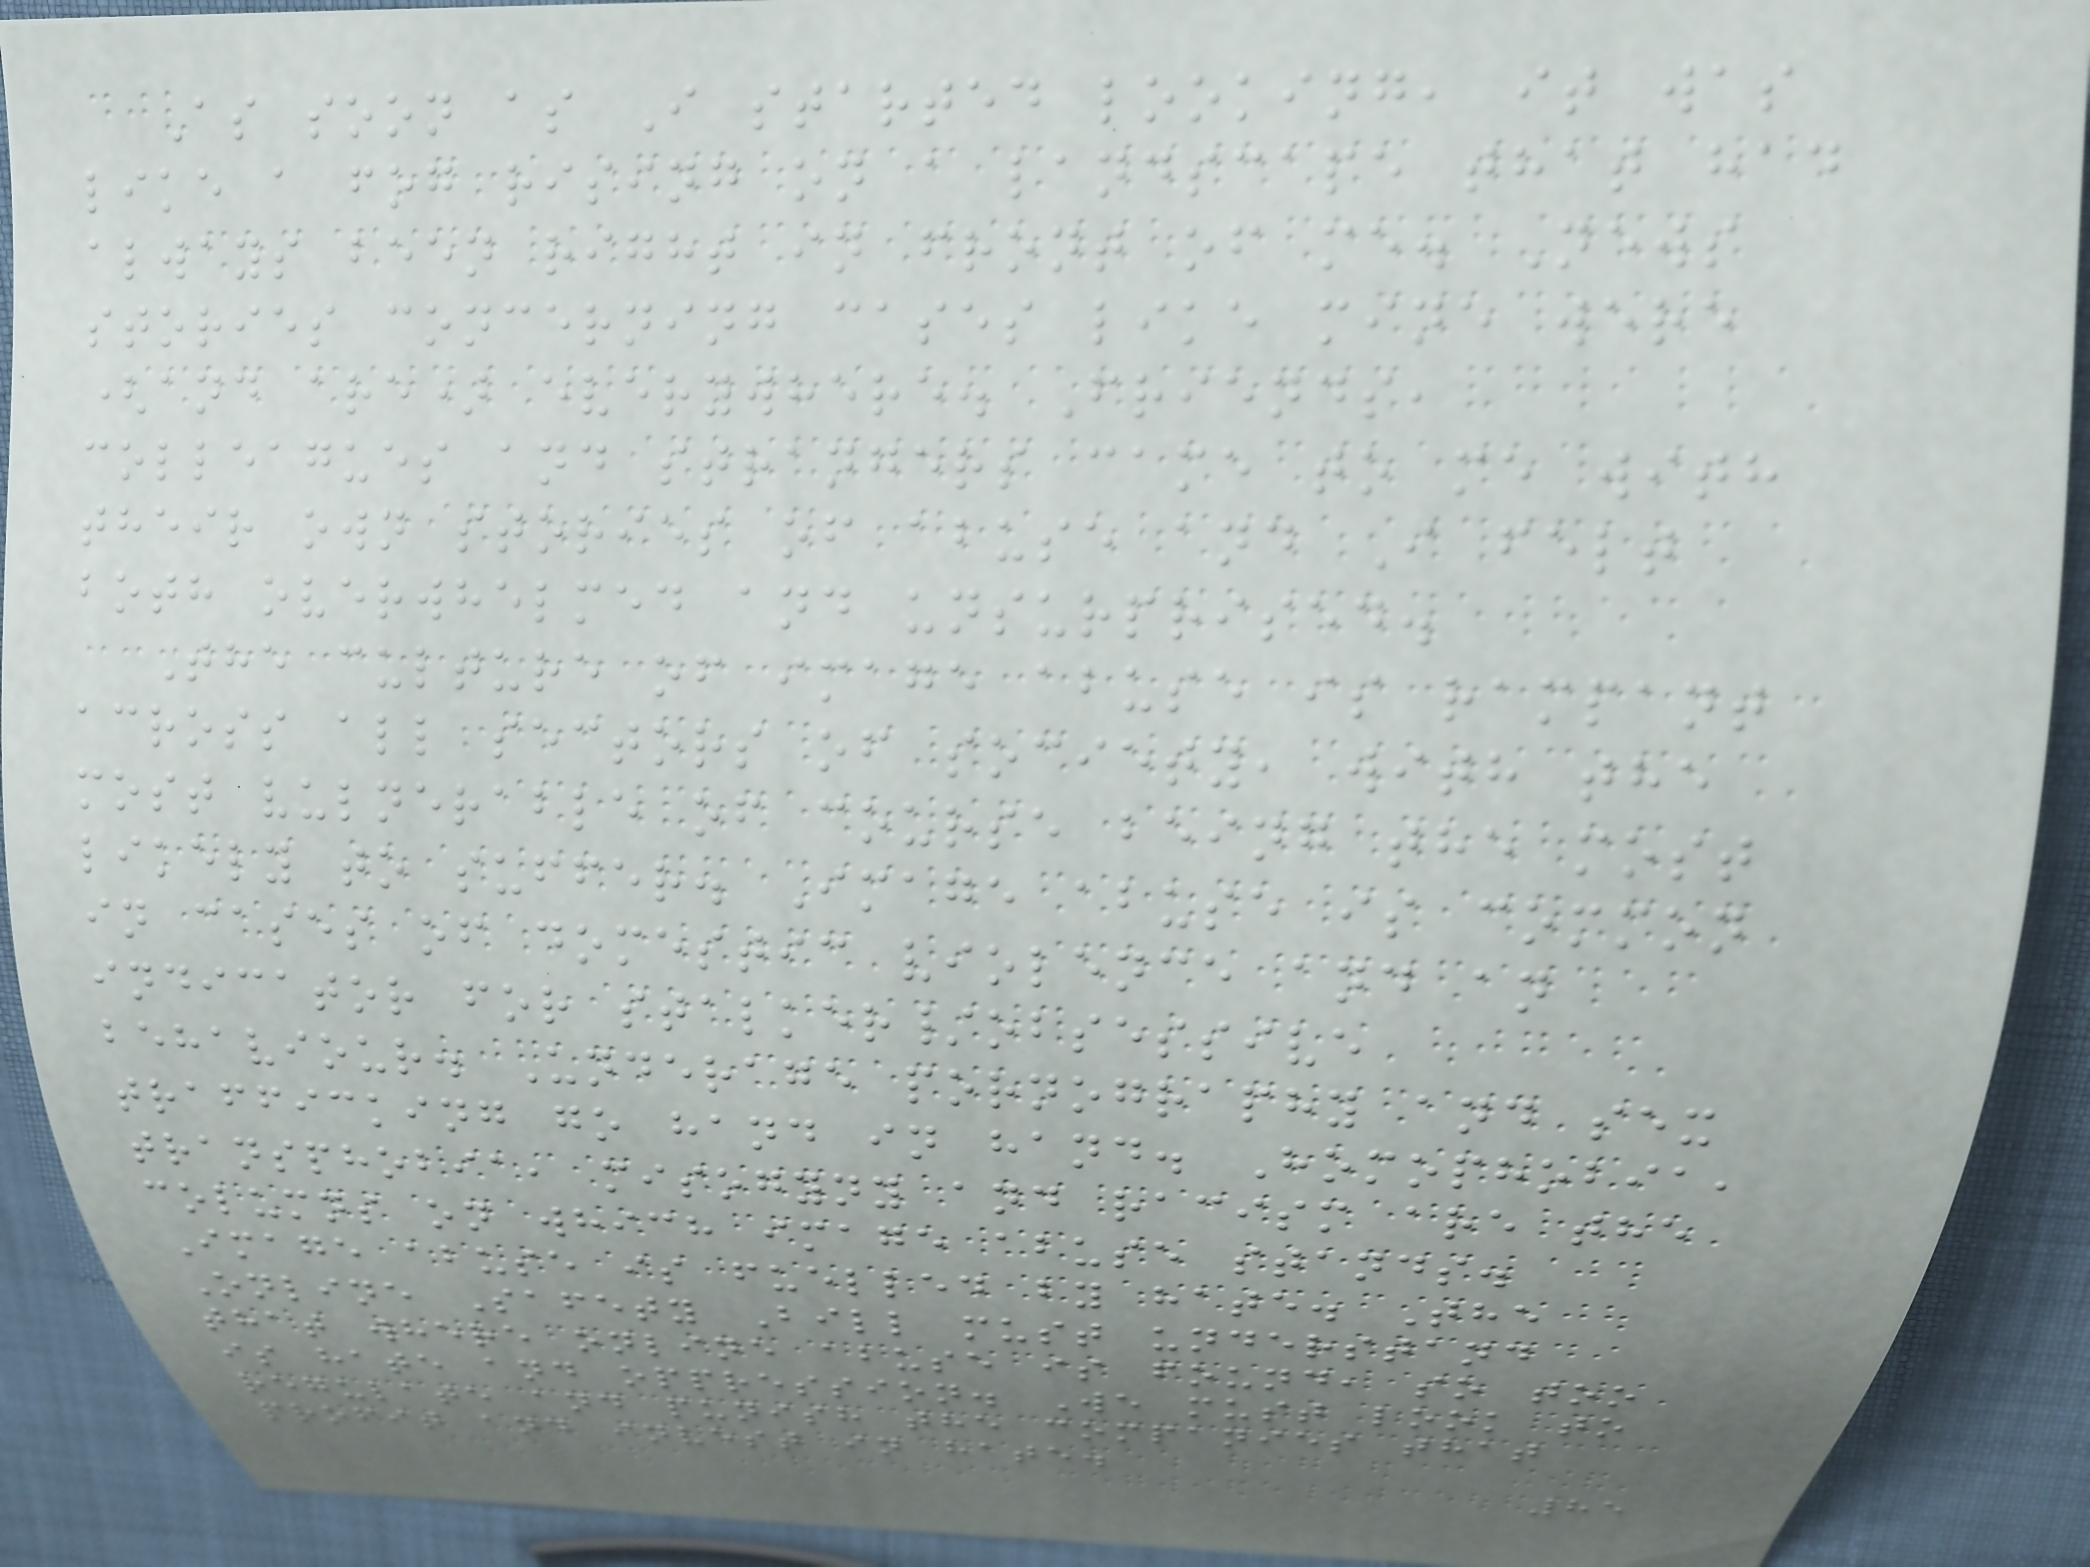As soon as I started looking, it was
like a fog rising on a landscape that had
always been right in front of me. News
stories concerning cases like mine were
(and are) everywhere. Friends,
colleagues and strangers came to me with
their own stories of abuse and I felt
both overwhelmed and unsurprised.
The culture of image abuse is rampant
across all sectors of society, with the
most vulnerable of course being the most
likely to suffer. Image abuse is common
in cases of domestic violence and an
indicator for stalker/obsessive
behaviour. Underage pornography and sex
trafficking go hand in hand. Homophobia,
transphobia, misogyny and racism are the
columns on which image abuse stands.
Image abuse is fuelled by hate. The
Online Safety Bill must understand
that where online abuse is found, so too
is hate and oppression. We must look to
regulate and punish the companies that
profit and invest in hate.
85
